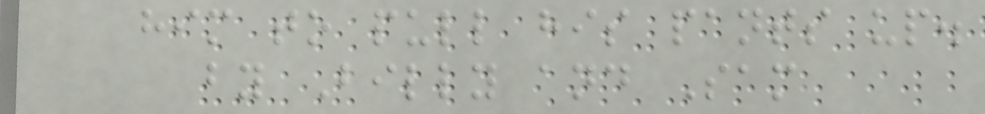him to pull his pants up.
by Billy and Sam
